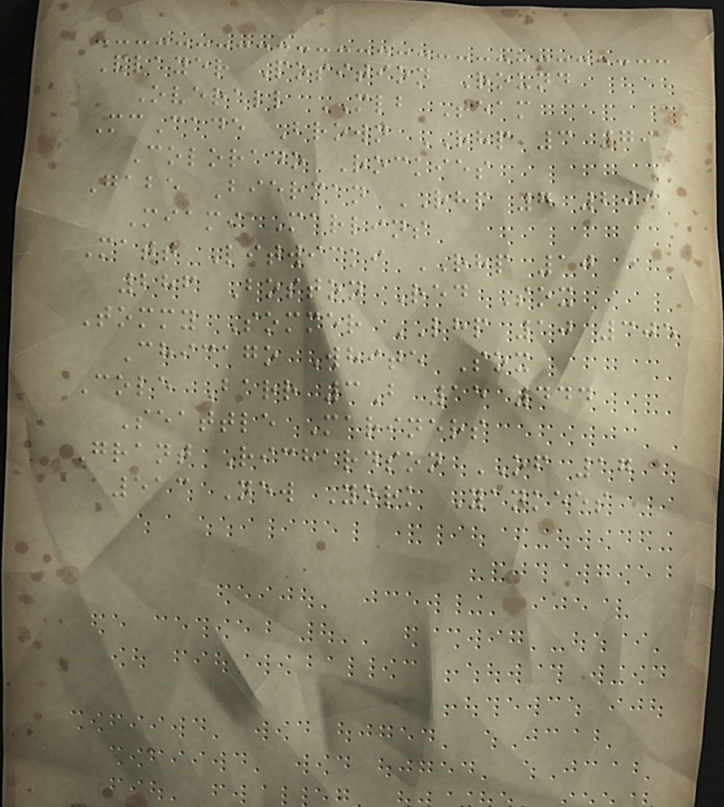Player Position Round
Overall MLB Team
McCade Brown RHP 3 79
Colorado Rockies
Gabe Bierman RHP 7 209
Miami Marlins
Matt Litwicki RHP 10
286 Boston Red Sox
Tommy Sommer LHP 10 305
Chicago White Sox
Cole Barr 3B 15 444
Seattle Mariners
Grant Richardson OF 17
513 New York Yankees
